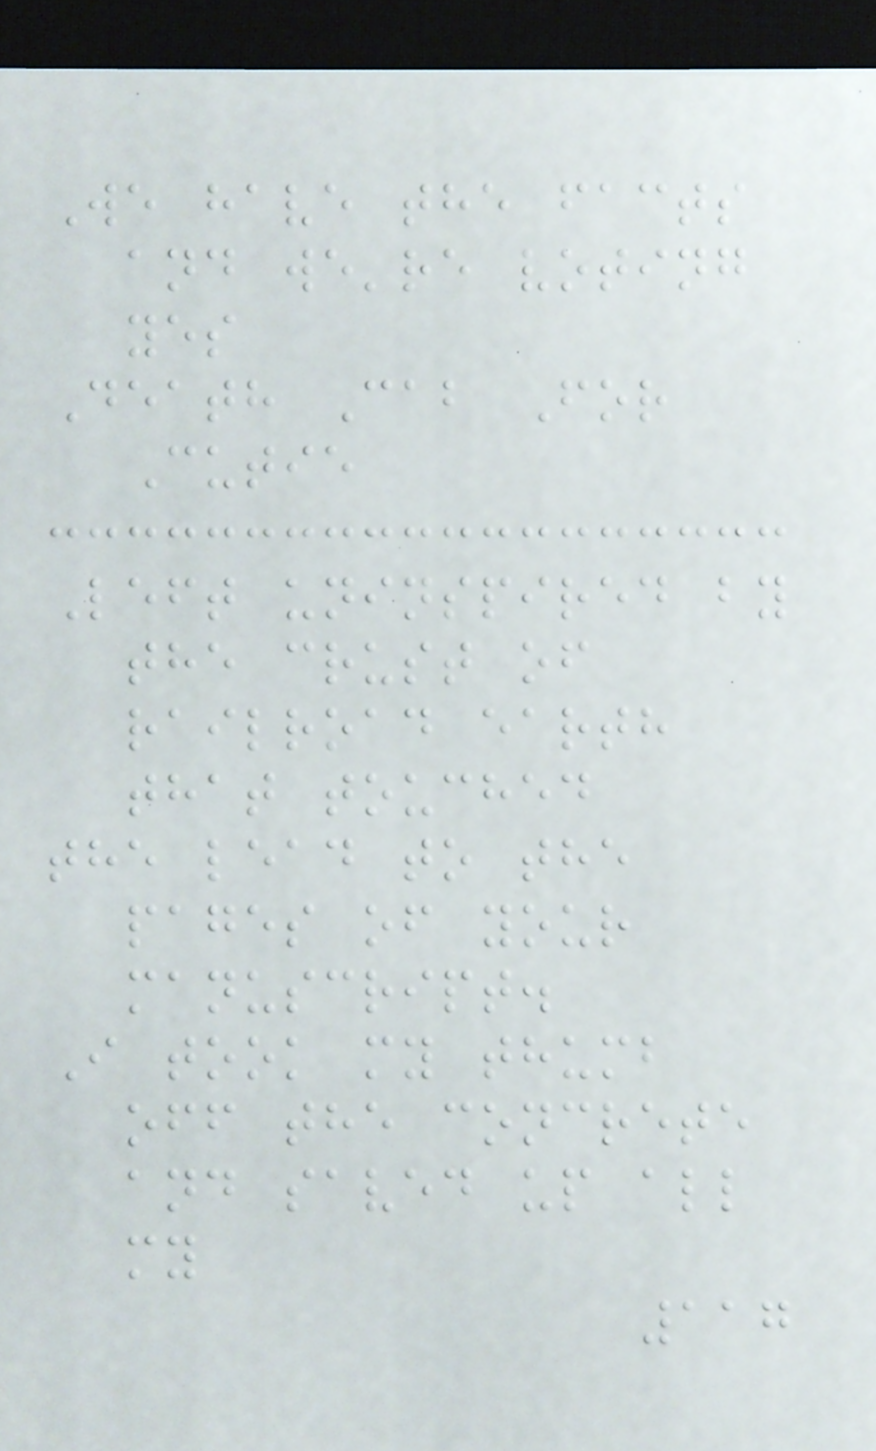We have the facts
and we're voting
yes
Death Cab For
Cutie
Left uninspired by
the crust of
railroad earth
that touched
the lead to the
pages of your
manuscript.
I took my thumb
off the concrete
and saved up all
my
117
